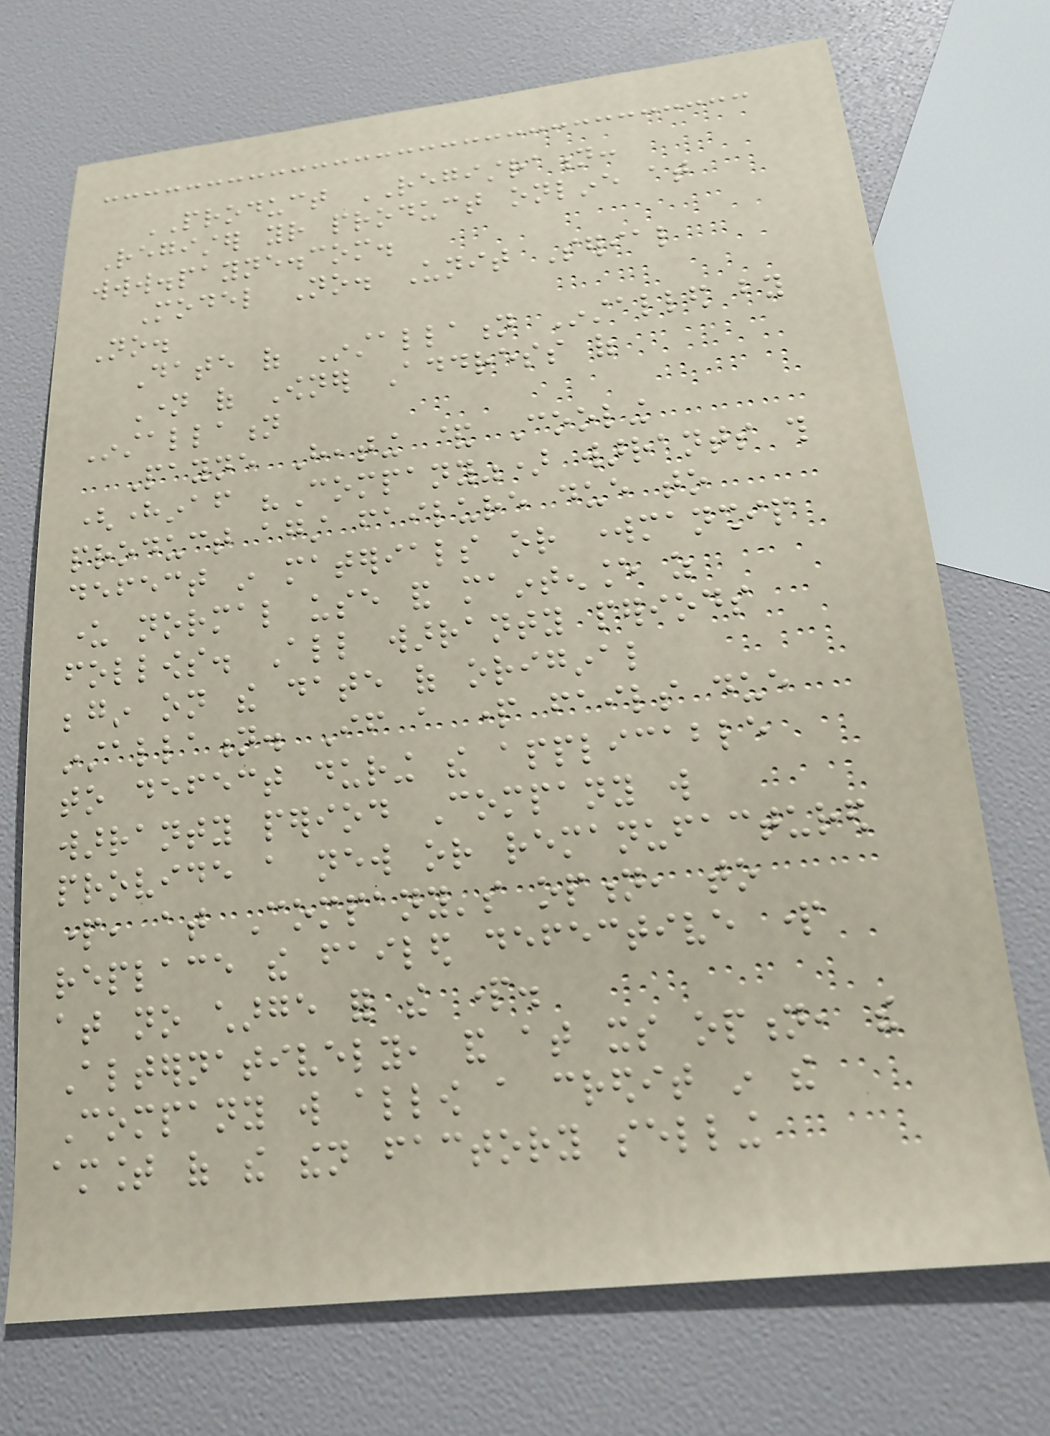PRODUCT REGISTRATION:
Register your product online at
www.payne.com.
Model No. Unit Serial
No.
Date of Installation Installed by
Name of Owner Address of
Installation
Payne Heating & Cooling
(hereinafter "Company") warrants this
product against failure due to
defect in materials or workmanship
under normal use and maintenance as
follows. All warranty periods
begin on the date of original
installation. If a part fails due
to defect during the applicable
warranty period Company will
provide a new or remanufactured
part, at Company's option, to
replace the failed defective part
at no charge for the part.
Alternatively, and at its option, the
Company will allow a credit in the
amount of the then factory selling
